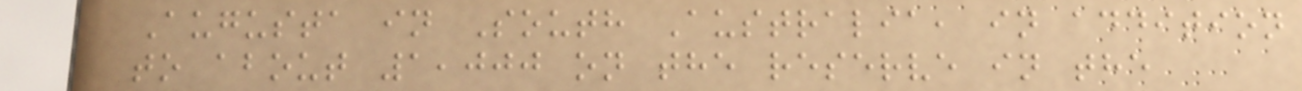Augusta in South Australia, in addition
to about 1,000 on the reserve in the
